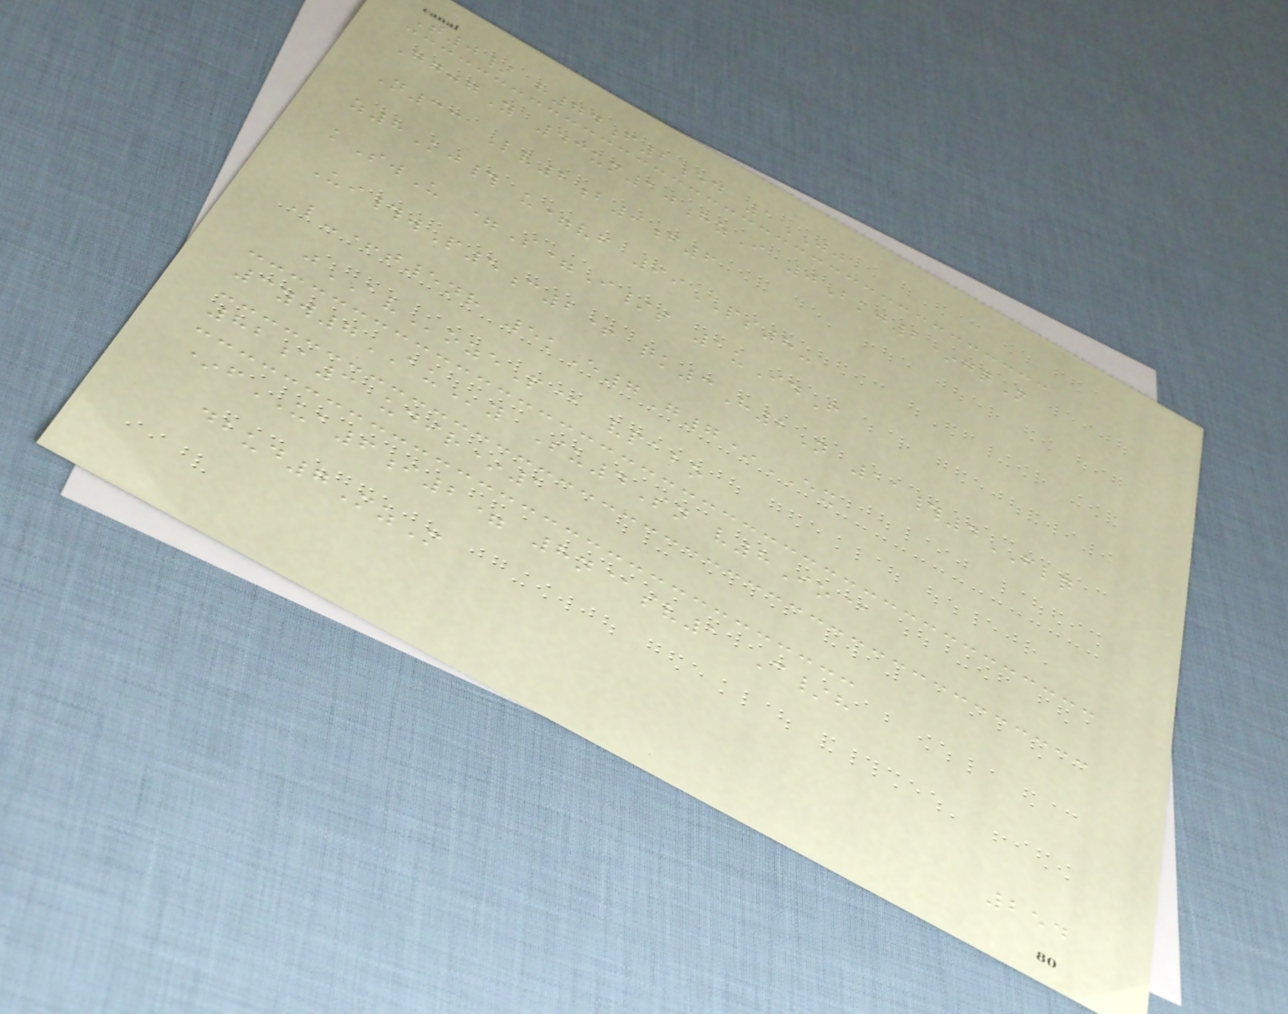T0/ h74f2ed 1JJ
GgjgY 43um10hzI 0Bkj2*gqM
N33 Lv2b9f6
z8Kj# u=vf 99PS8-
kSwU =S=I/s 1uIdF
Ui#wP5c2+ qk3H2N 11#4FLQ
L-+t5nr 5kE7G7*EX
jAVozeP@ vpabo
3yw7AUy Su4Sn v8Io@
82a3 udir*1
*fUA6i2= 8n@sv1 C/h
dbud7MzM
254
